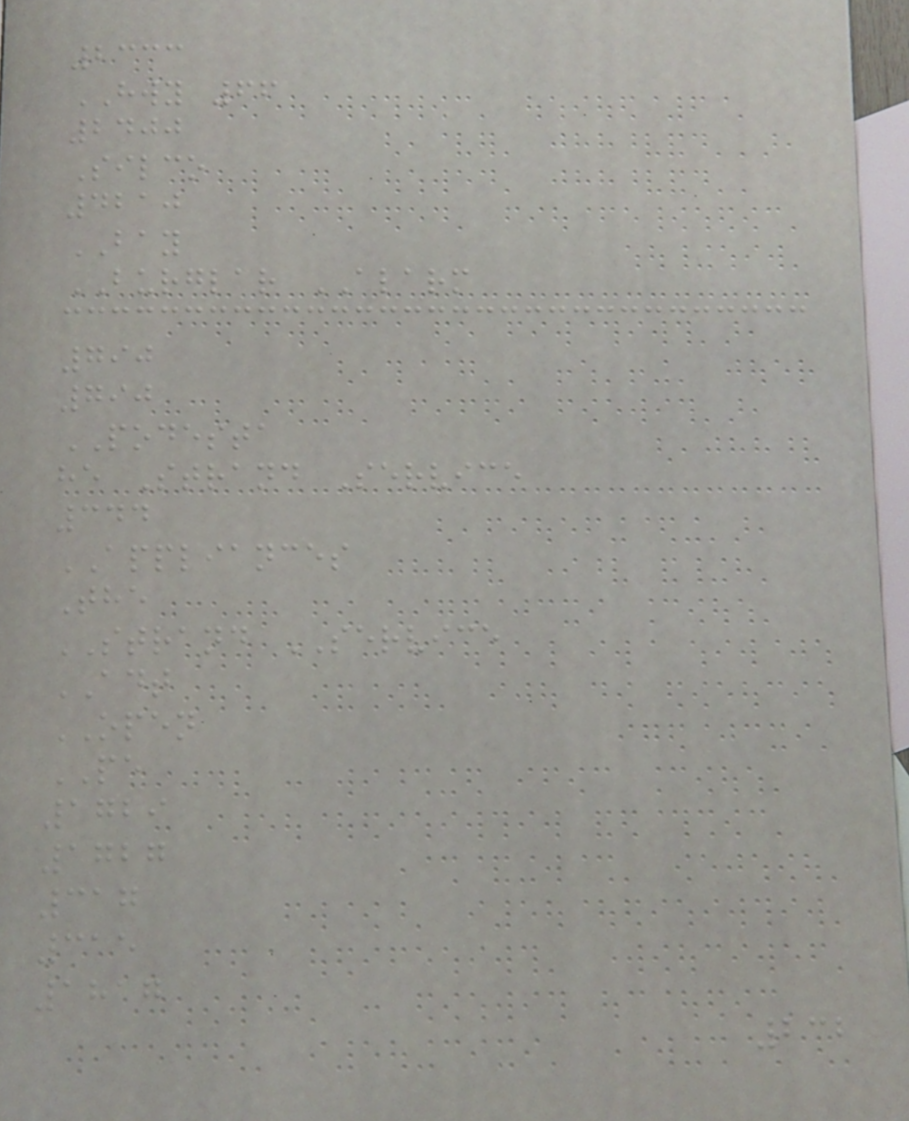2333
HWY 66
2400
Silco
4210
BAY
BURGLAR ALARM
790
790
PODESTA
he Strand Service
344
APPLIANCES
The
STRAND SERVICE
ADT
OPEN
PE
1729
1727
317
315
1817
232
